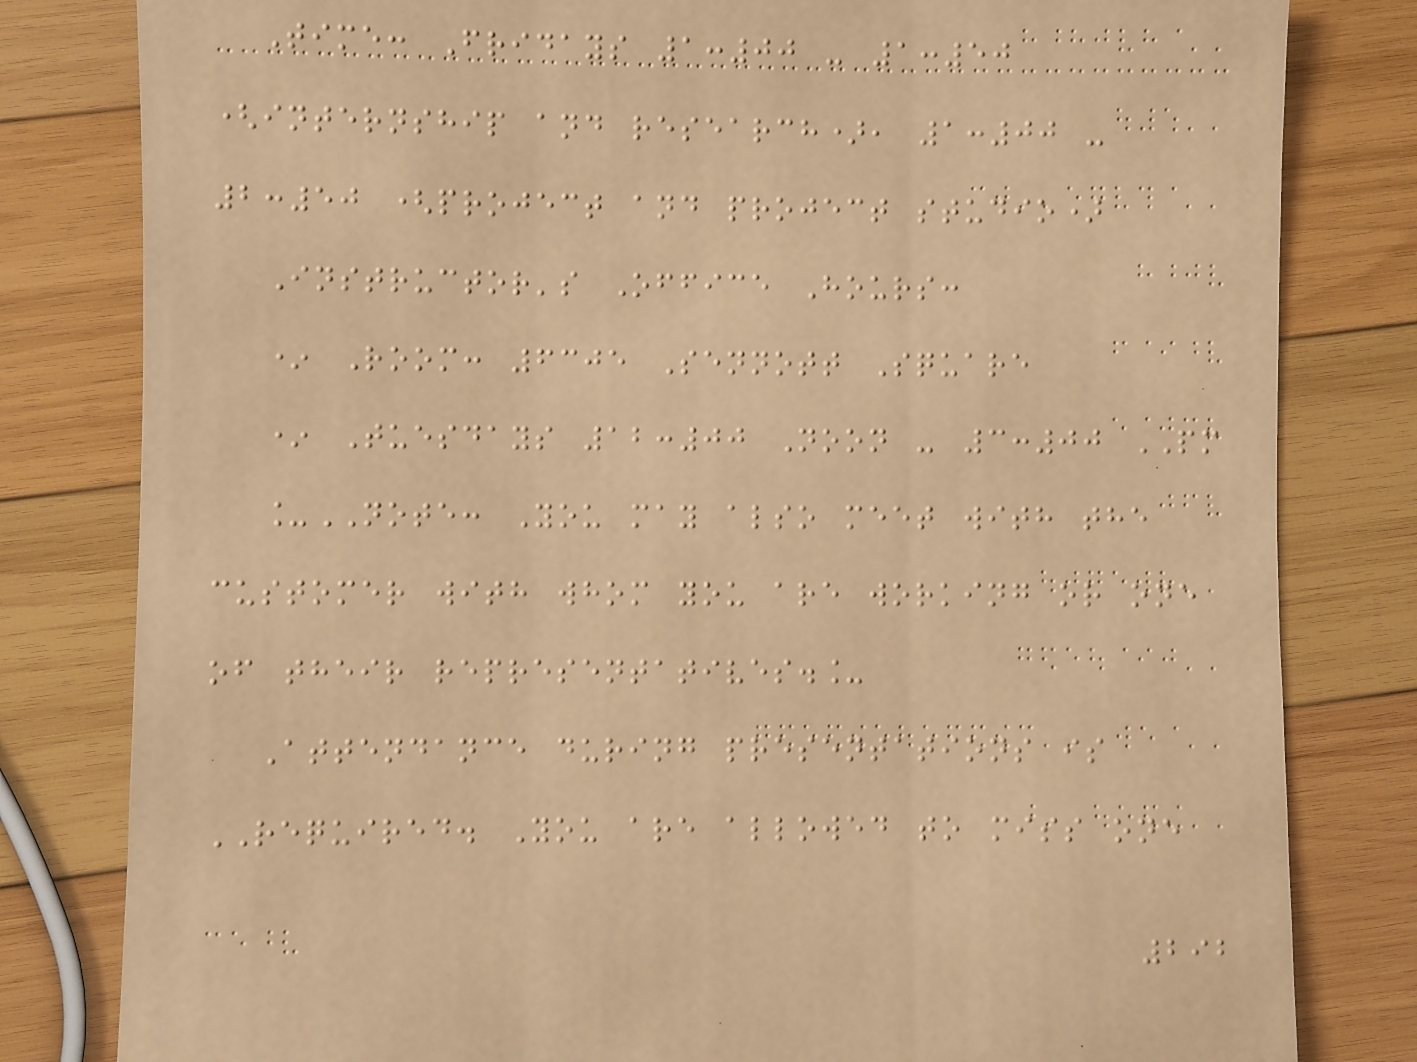Time: Fridays 1:00 - 1:50
(internship and research), 1:00 -
2:50 (project and project studio)
Instructor's Office Hours:
* Room: 6305 Sennott Square
* Tuesdays 12:00 Noon - 3:00 PM
_NOTE: You may also meet with the
customer with whom you are working or one
of their representatives._
Attendance during presentations is
REQUIRED. You are allowed to miss one
292
